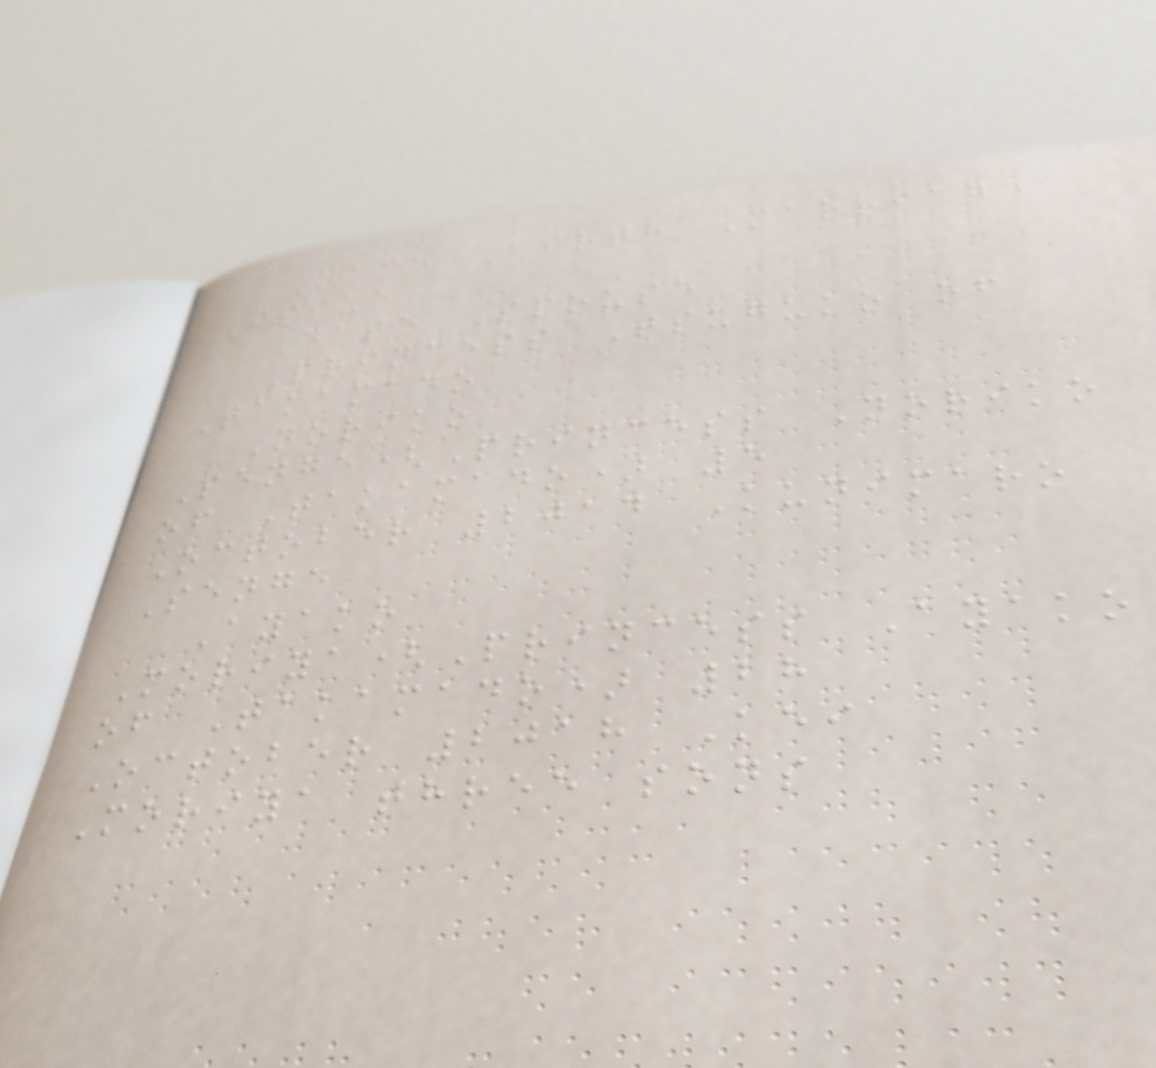Name Birth Marriage
Issue
Date Spouse
Princess Tsuguko of
Takamado
Noriko
Senge(Princess Noriko
of Takamado) 5
October 2014 Kunimaro
Senge
Ayako
Moriya(Princess Ayako
of Takamado) 28
October 2018 Kei
Moriya three sons
